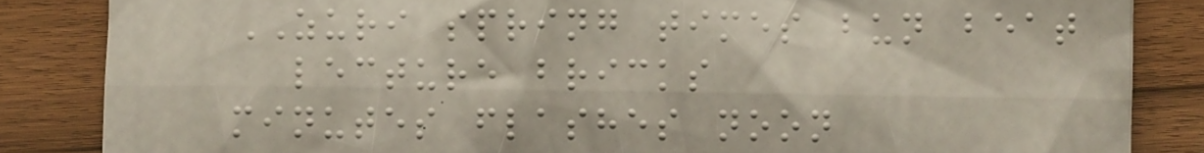ZURI spring times bun beat
lecture bricks
minutes flashes noon
